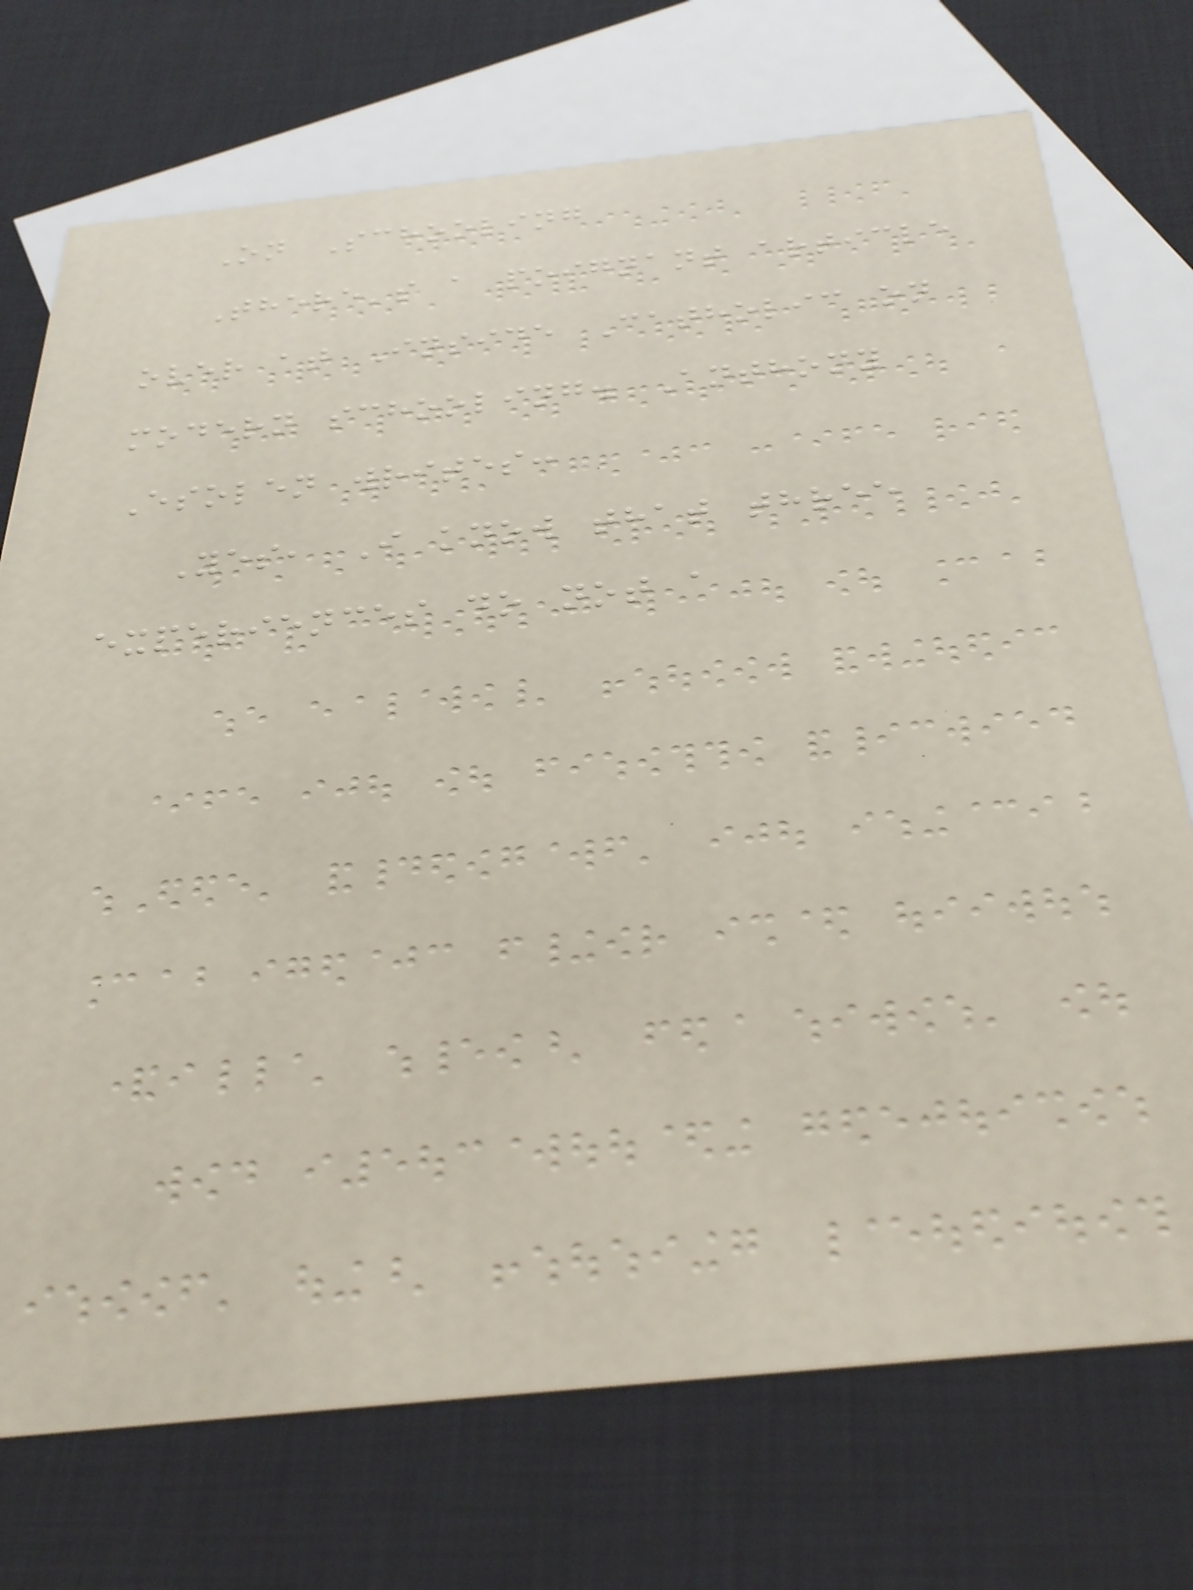On Schooling
There's a poignant article
over at Inside Catholic on
modern schooling. Anthony
Esolen writes:
Yes, I know that three
experiences do not a
